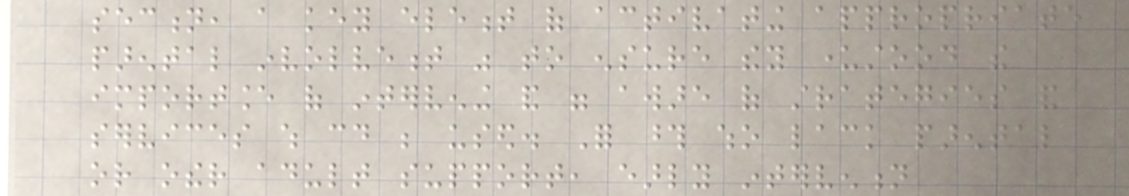section, a key element of activating appropriate
parental involvement was to ensure they understood the
importance of intervening and were aware of strategies and
services which could be used. For those who lack parental
or other adult support, early intervention
